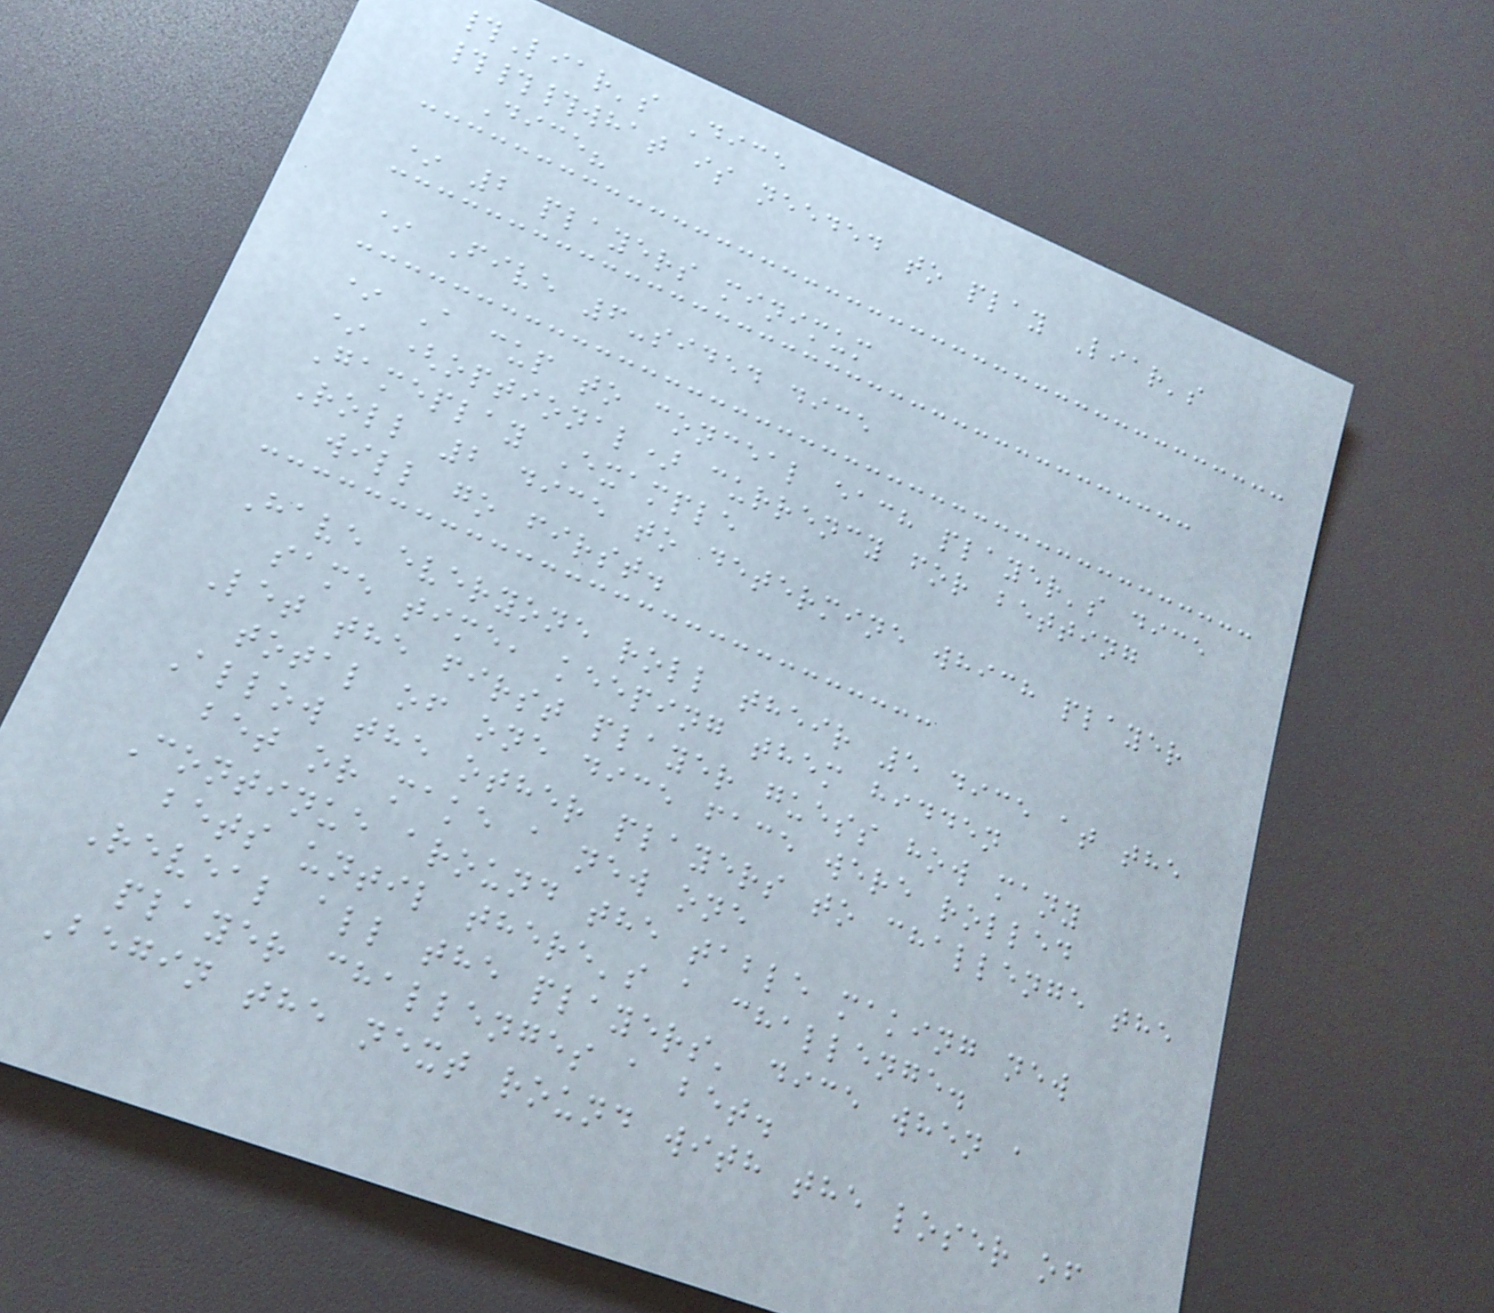#Liar's Dice
###what is needed to play Liar's
Dice?
* 2 players minimum
* Five 6-sided dice
* A cup to conceal each player's dice
* (optional) currency for betting
Gameplay Example
Roll 2 dice to determine which player
will go first.
Have everyone roll their 5 dice at the
same time, keeping them hidden
Let the first player guess how many
total of one dice face were rolled
Allow the other players to challenge the
bet or make a new one
Continue around the table making new
bets until there's a challenge.
Reveal all the players' dice when a
player challenges a bet.
Begin the next round with the loser of
